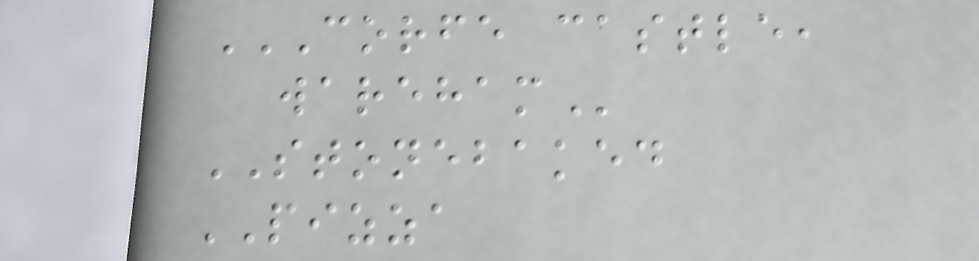CORFE CASTLE,
WAREHAM
STONEBAKED
PIZZA
